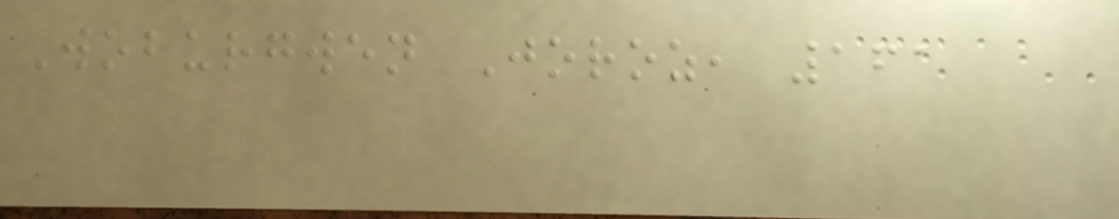Woburgwen Joroz, 161
